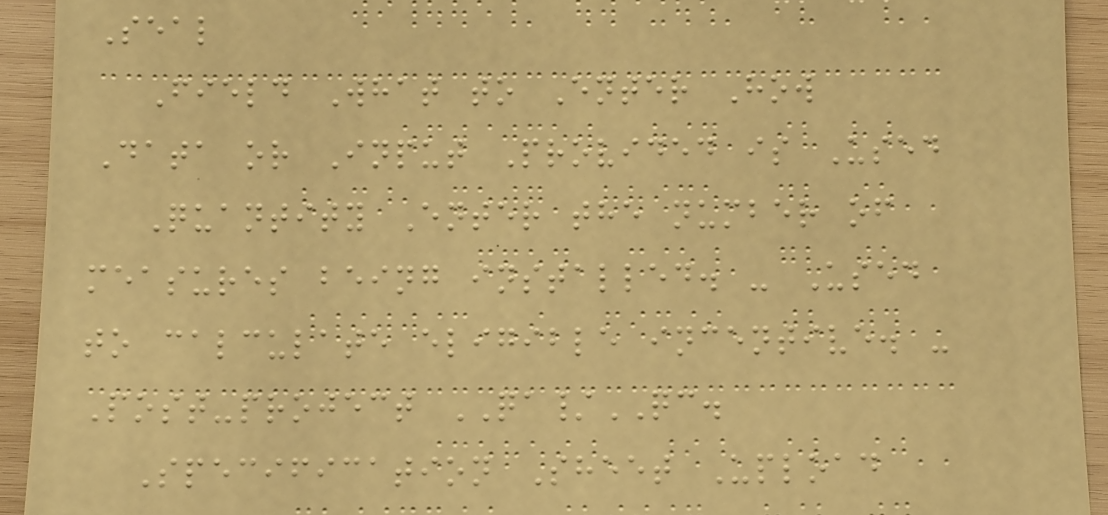Seal
Field What to Enter How
Data or Input Provided is Used
Quantity Enter the number of
measures being installed. - Used
to calculate eligible incentive. -
Post-project QA/QC.
Specification Sheet Upload
